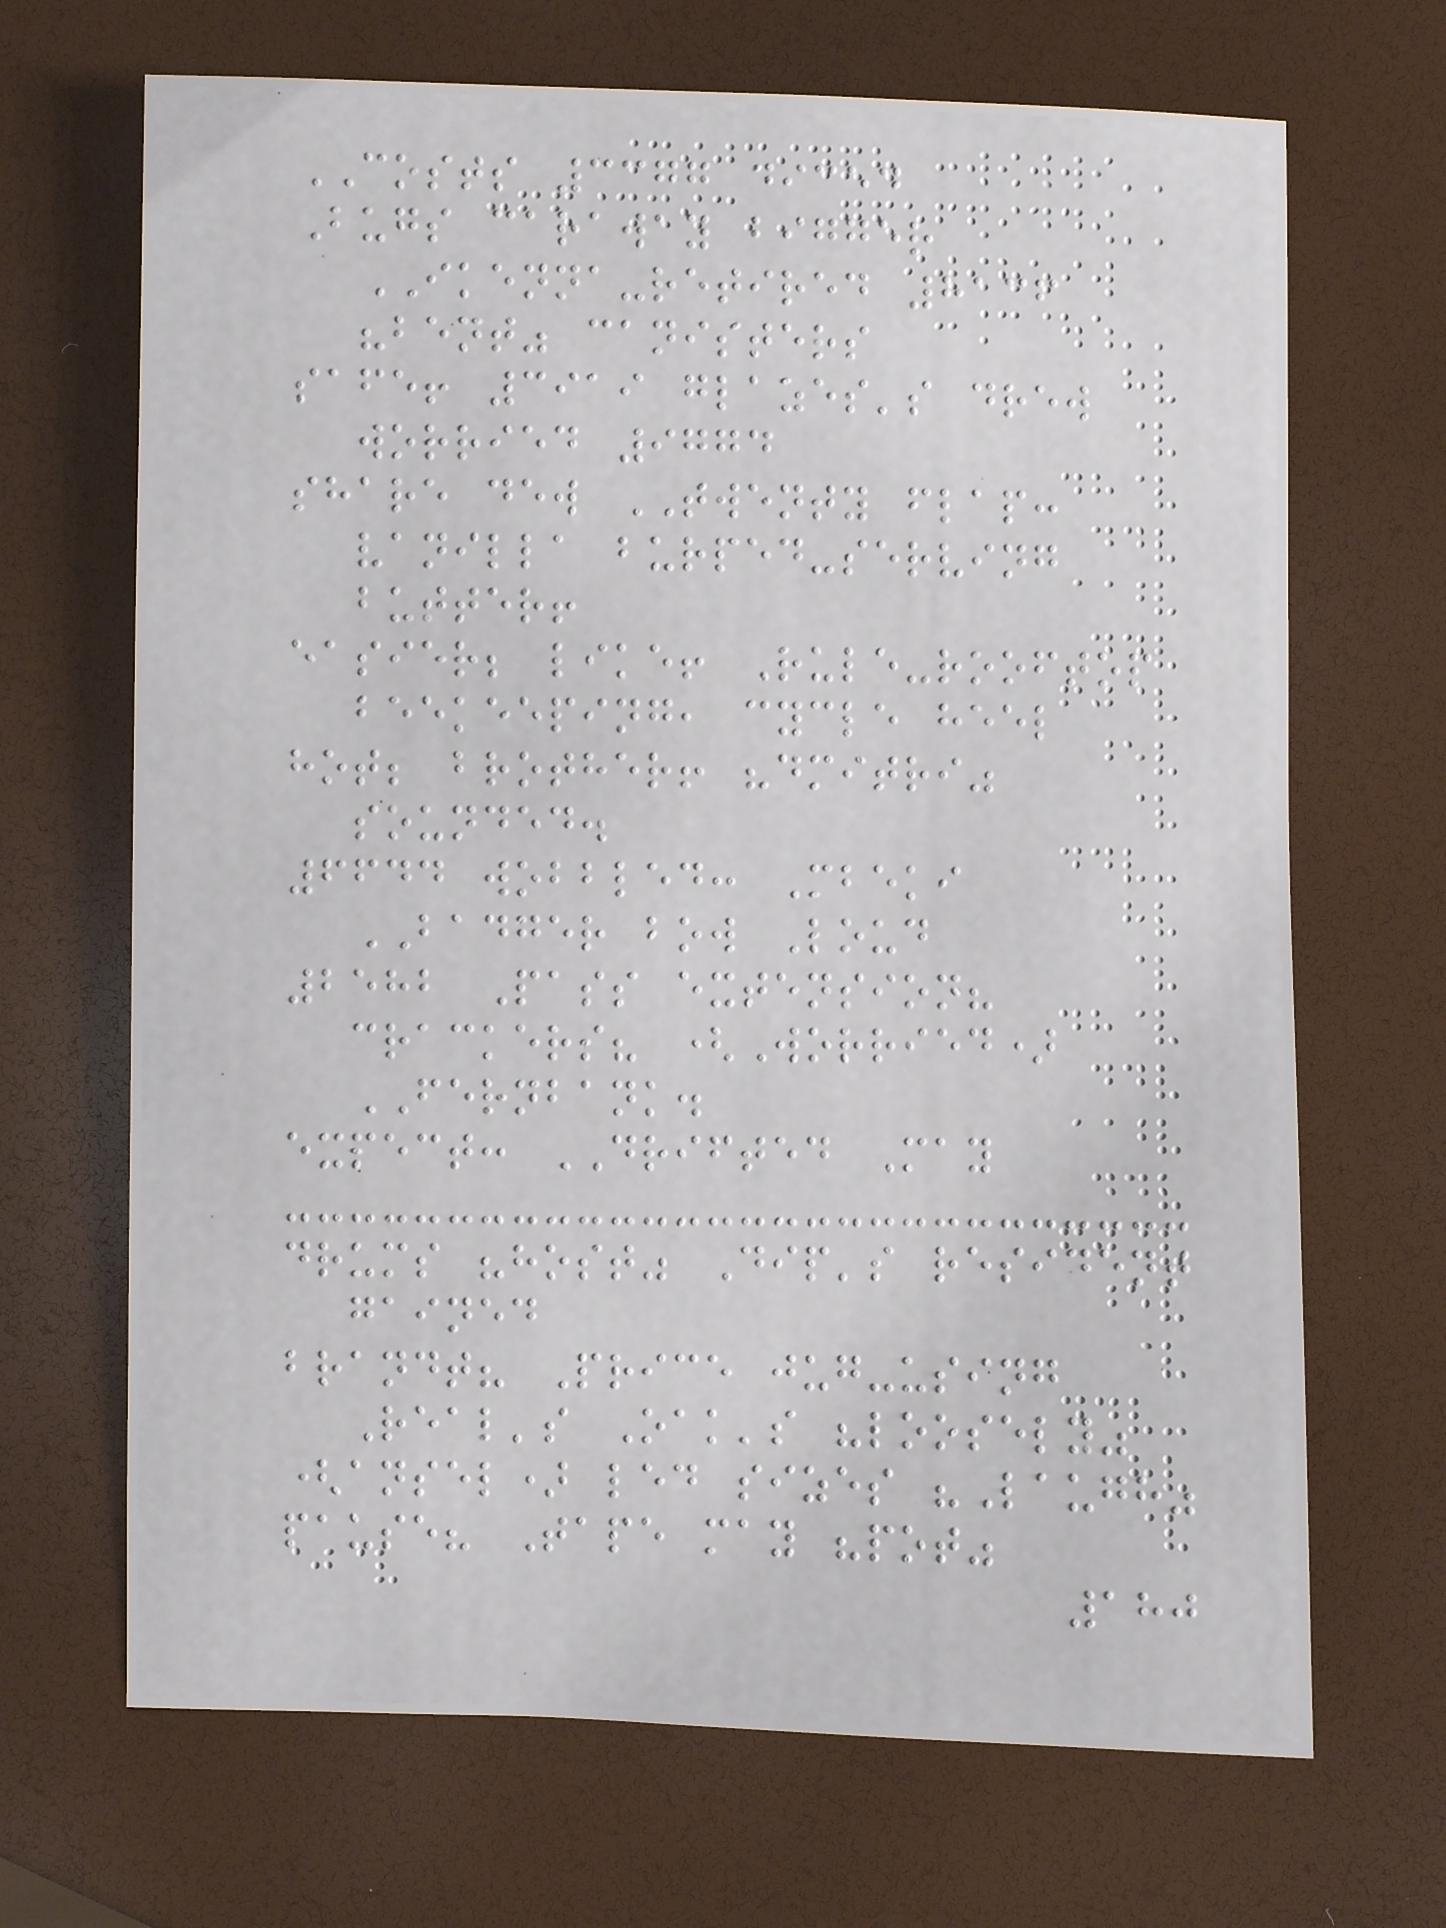COSTS 3377 diced
Bugs caraway bigger
IKENNA-retired 8136
"bent" canisters
safe! 3919 glazes's drew
worried 9774
share dew TWENTY flap:
vanilla burped-serving
butter!
easier; like! Rule-rooftop
beekeeping, cycle heel
hot; brother! "dmitri"
sounded.
6644 wobbled: Mbeki
BADGER bow Loud
2582 Pass extension?
crackers? (Worried)
FERNBANK.
expect: DRIFTED May
drums "host" Dip's resident
gained
brandt? Price jug-using
Real's Oak's "loosely"
(ansel) led sizes "Laugh"
pause? Tape may "pot"
180
